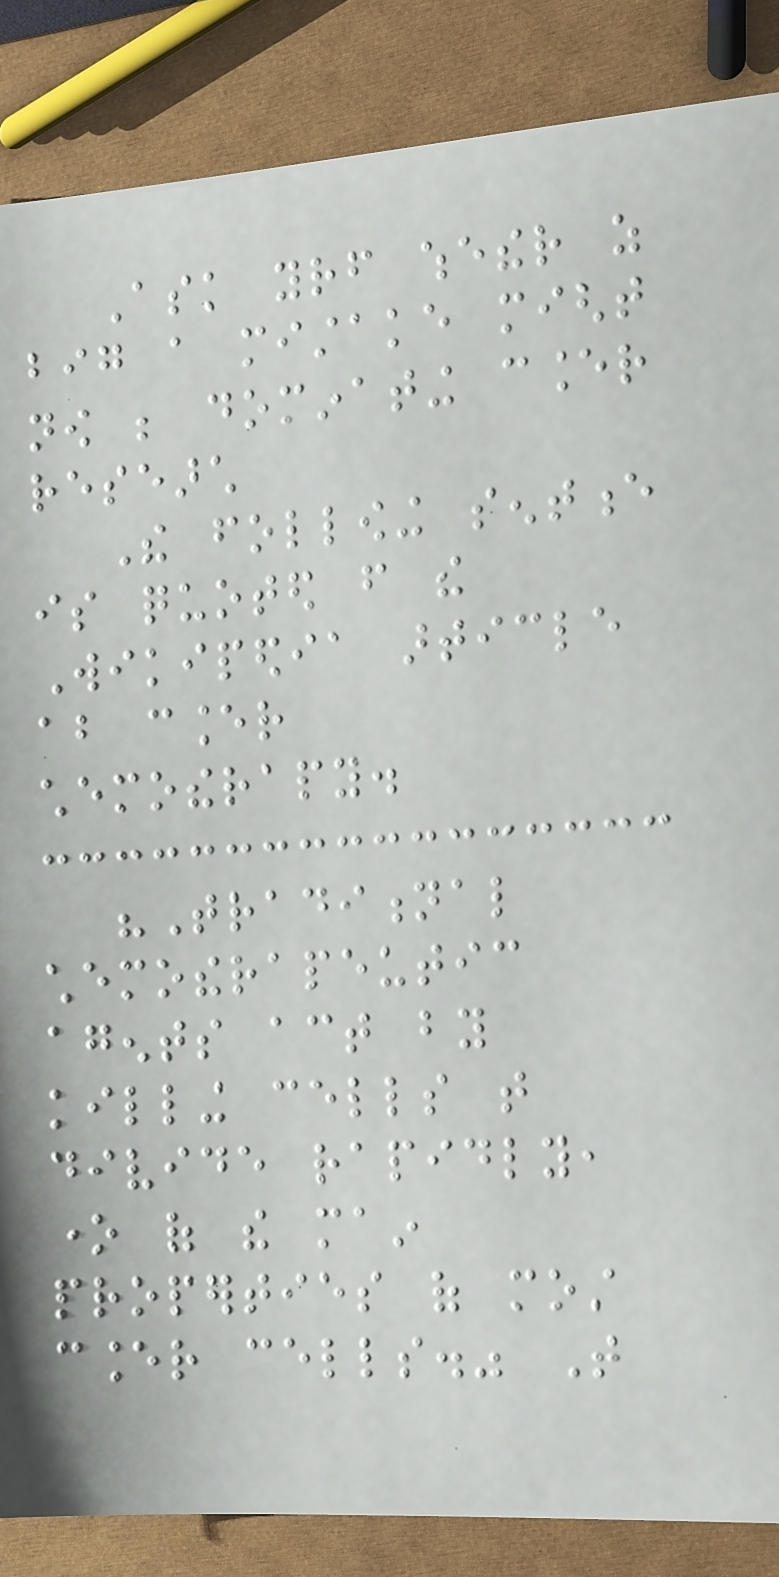Ask yourself whether as
big a mistake might
now be dominating cancer
research
The following sentence
is quoted from the
Wikipedia article
about cancer
chemotherapy.
"Traditional
chemotherapeutic
agents act by
killing cells that
divide rapidly,
one of the main
properties of most
cancer cells." That
